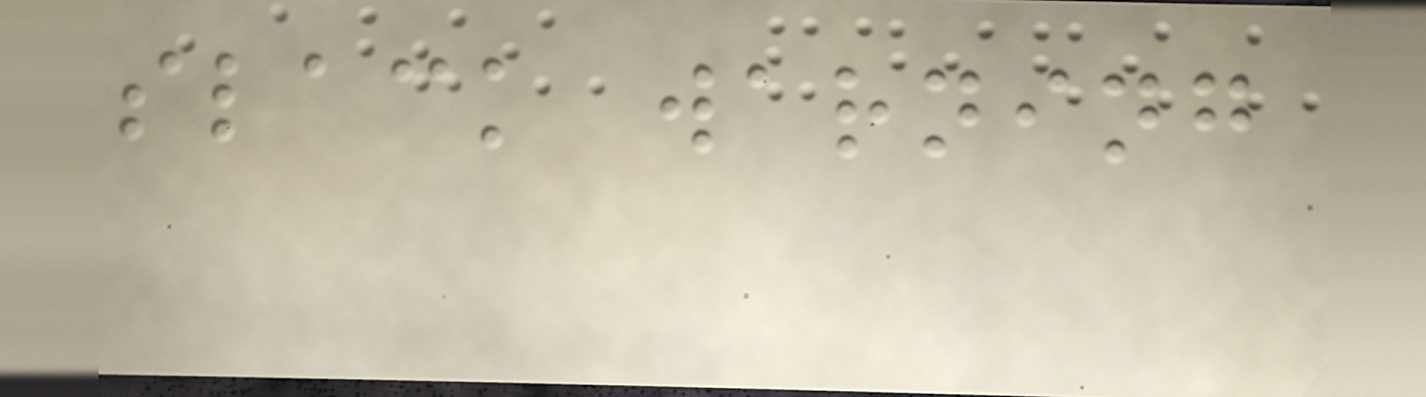slack warning
